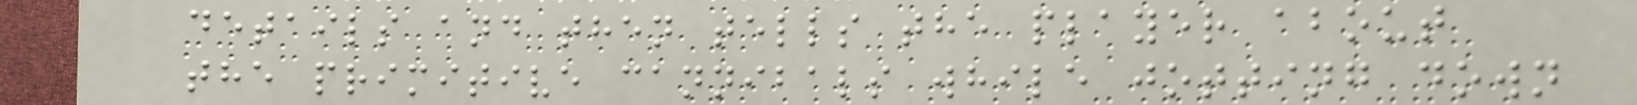details and then tells the player about
the primitive cannibals while jotting down
